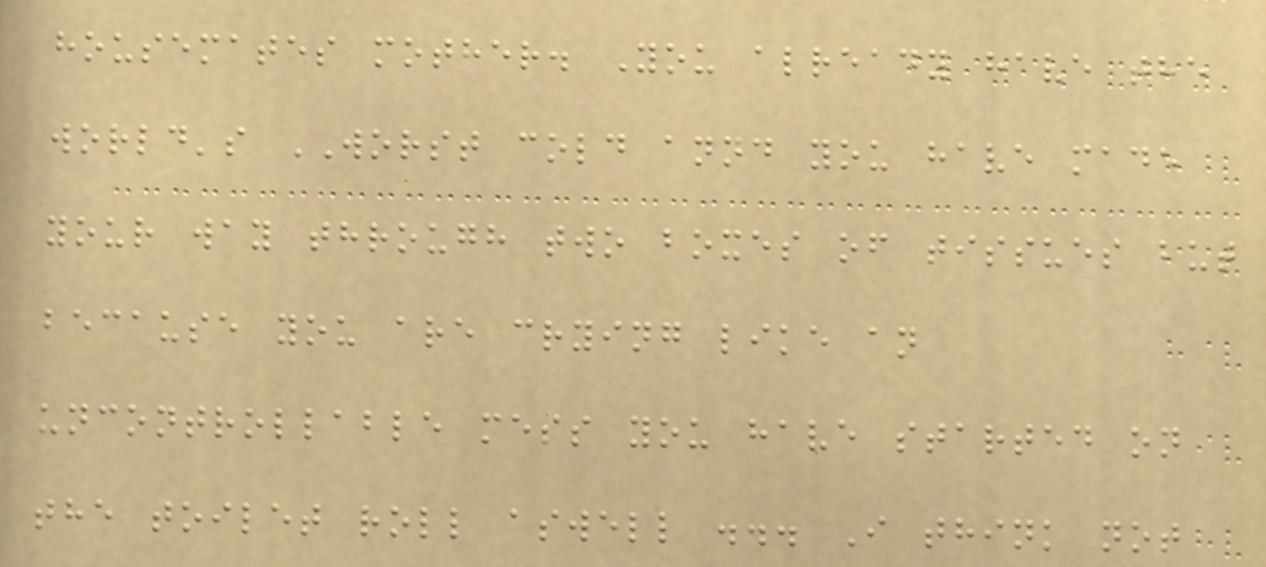housemates mother. You already have the
world's WORST cold annd you have made
your way through two boxes of tissues but
because you are crying like an
uncontrollable mess you have started on
the toilet roll aswell ... I think not
